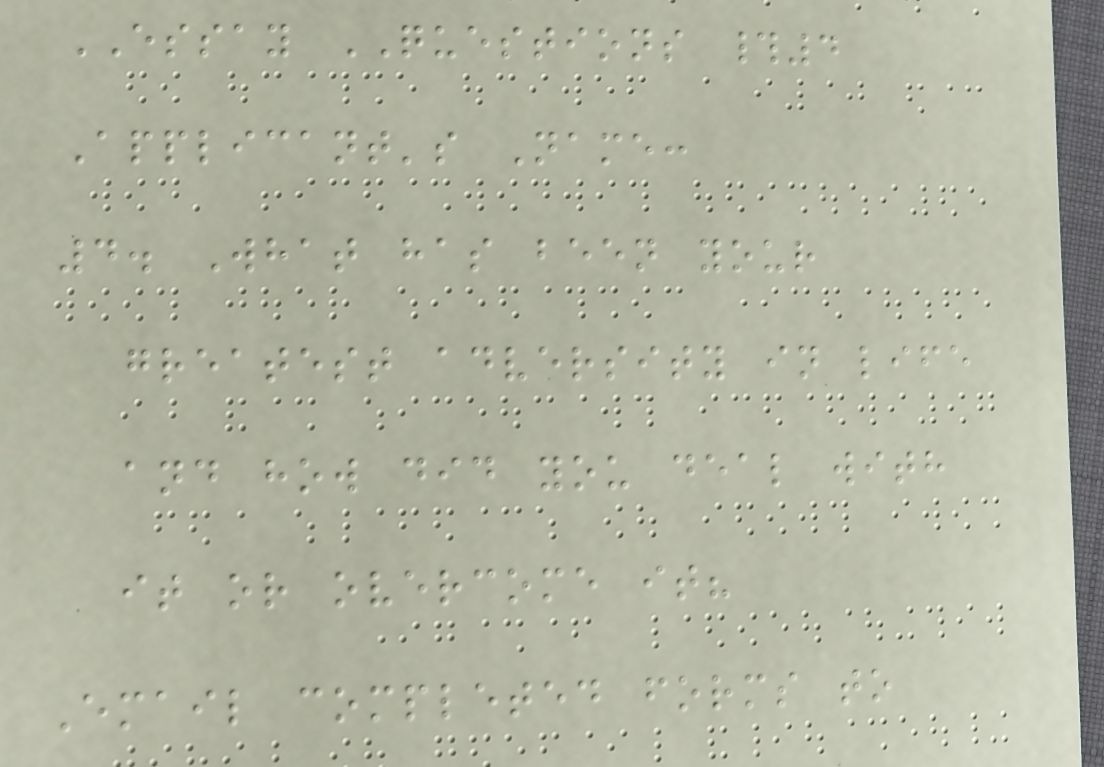ESSAY QUESTIONS #4
Applicant's Name:
4. What has been your
greatest adversity in life
and how did you deal with
it or overcome it?
Email completed forms to
